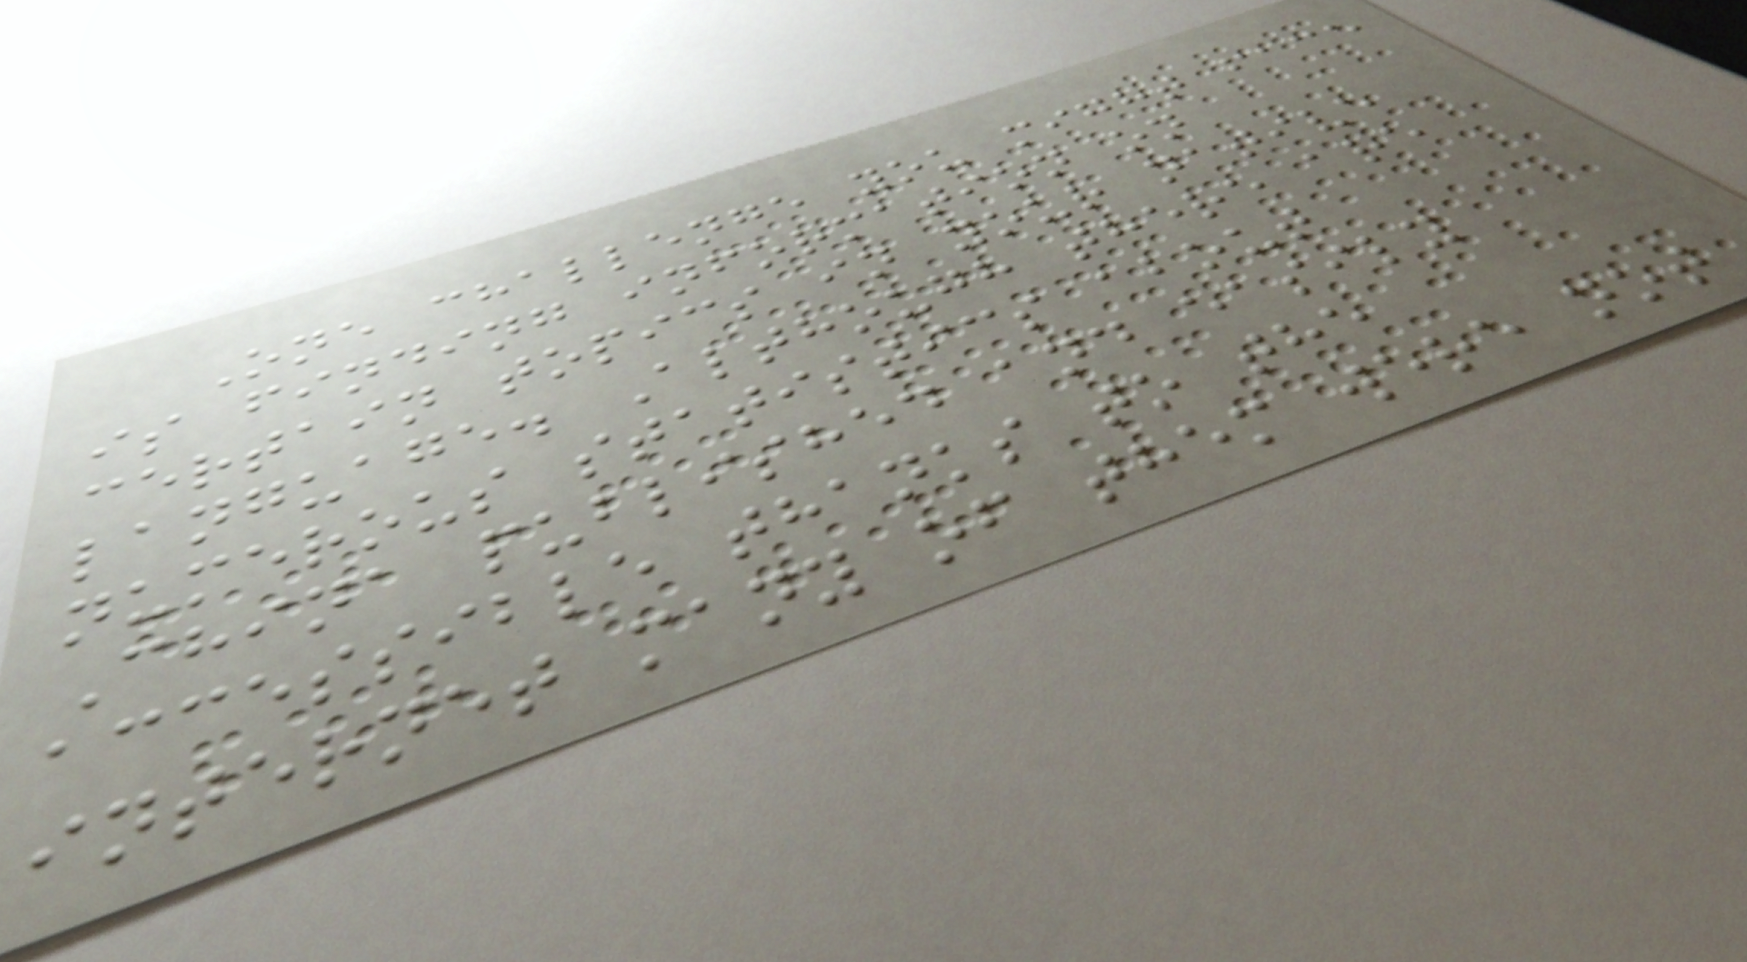One challenge you might face
is finding information on
certain topics in your native
language. Although there are
numerous statistics about
China published and easily
accessible thanks to the
internet many of them were not
